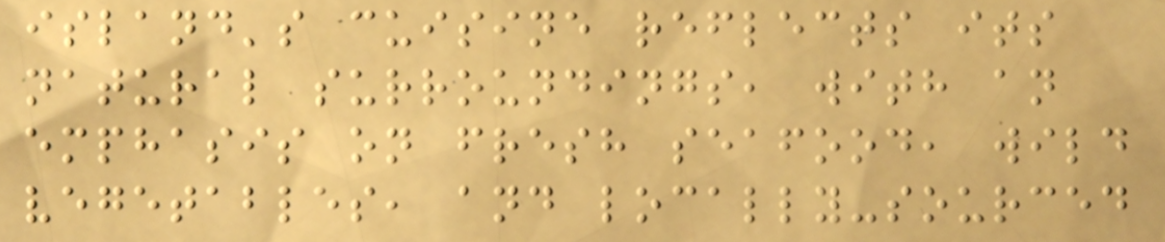island's cuisine reflects its
natural surroundings, with an
emphasis on fresh seafood, wild
vegetables, and locally-sourced
